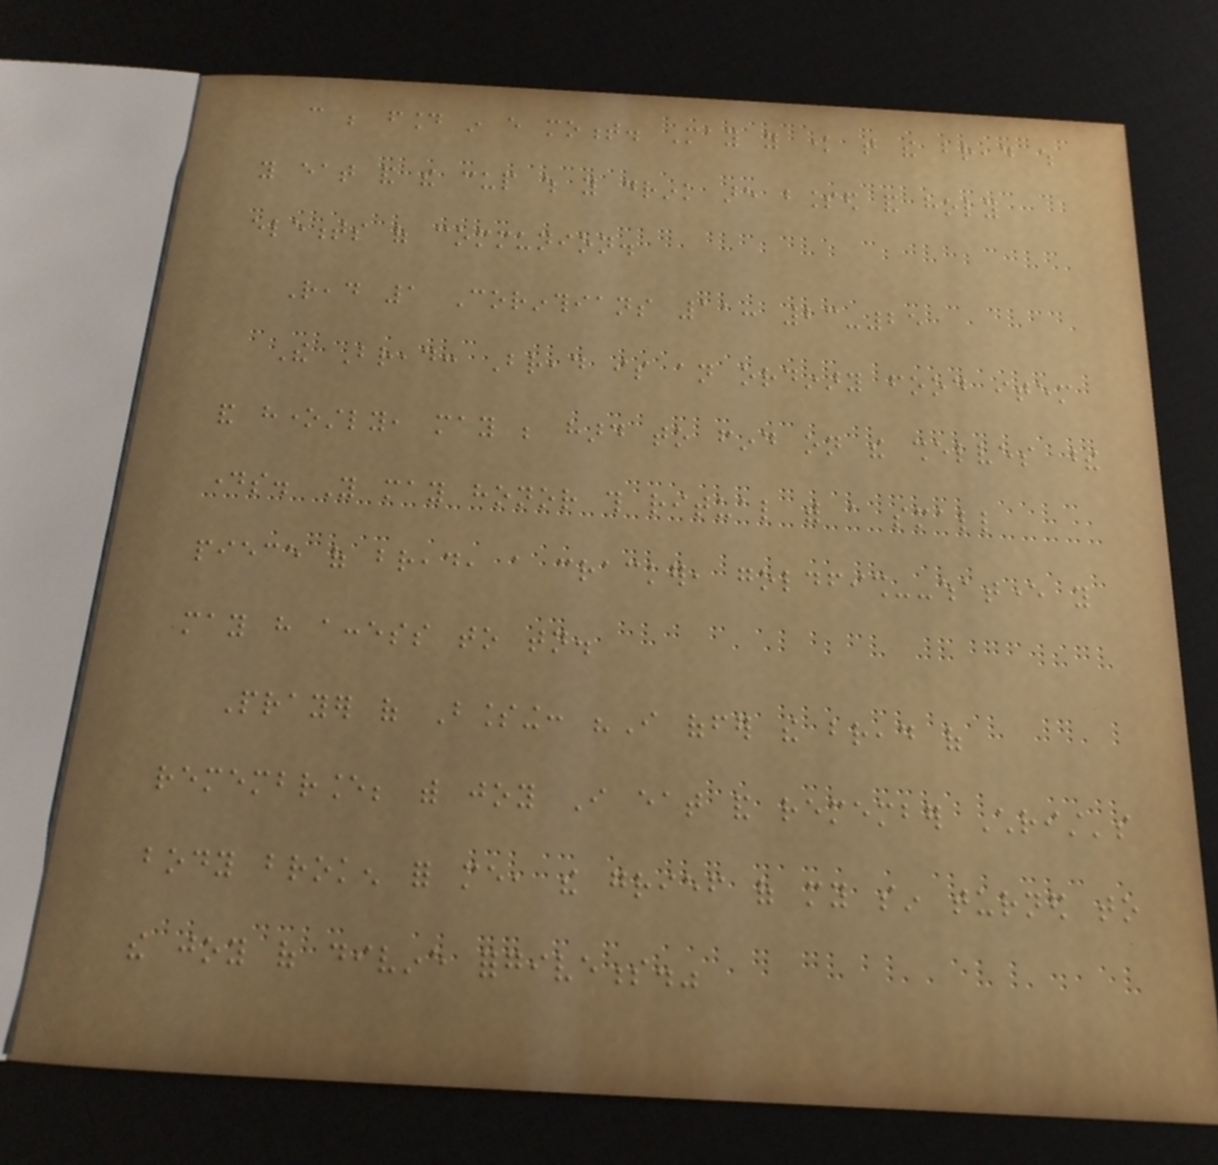can be found in every moment. May you know that the bread which
you eat and the cup which you drink are blessed and holy
elements of communion.
Read 1 Corinthians 11: 23-25
The Bread: Bread is an ordinary food item
and honestly, may be hard to find on the shelves these
days. You may honor this ritual with a small
piece of bread, a cracker, goldfish--whatever you
may have access to tonight.
Prayer of Blessing: "I offer the bread of
remembrance; with joy I eat and remember Christ's
body broken for me, the grief of my sin turned to
the joy of divine forgiveness."
